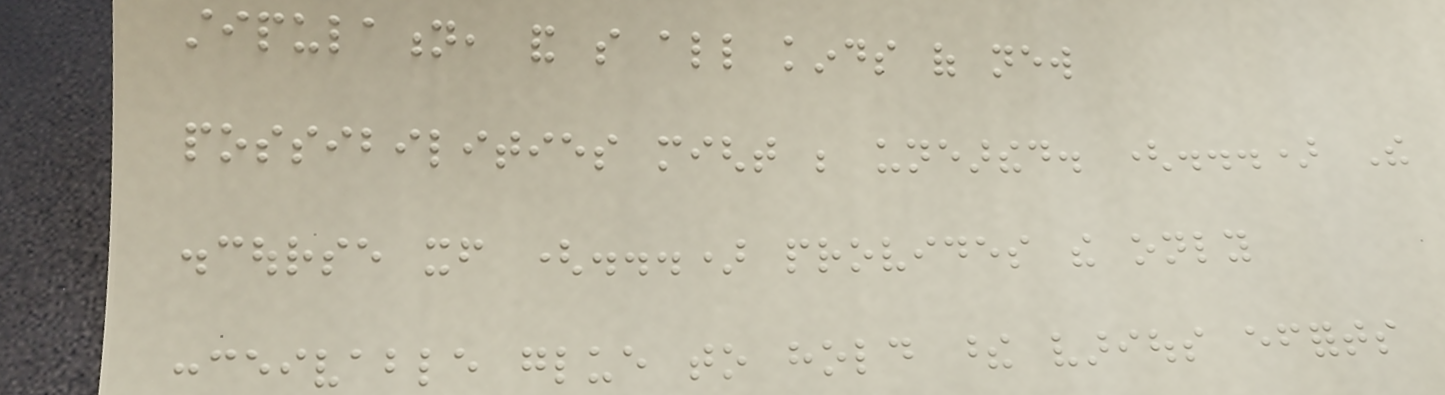stipulation, and so all kinds of new
possibilities might be unearthed. (...) The
discourse itself (...) provides the only
conceivable glue to hold these various efforts
